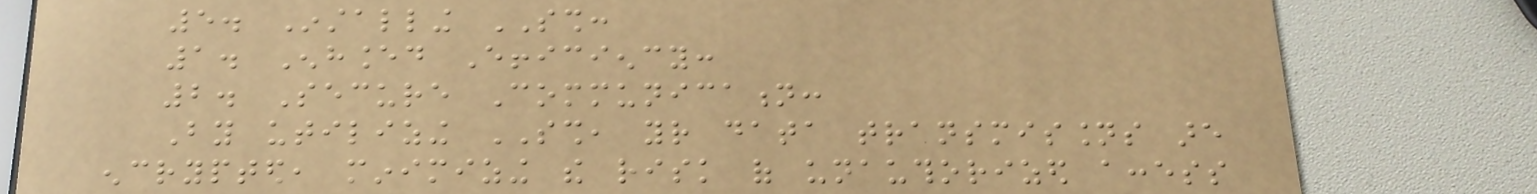5. Installing SSH:
1. Enhanced Efficiency:
2. Secure Communication:
By utilizing SSH, your data transmissions are
encrypted, minimizing the risk of unauthorized access
